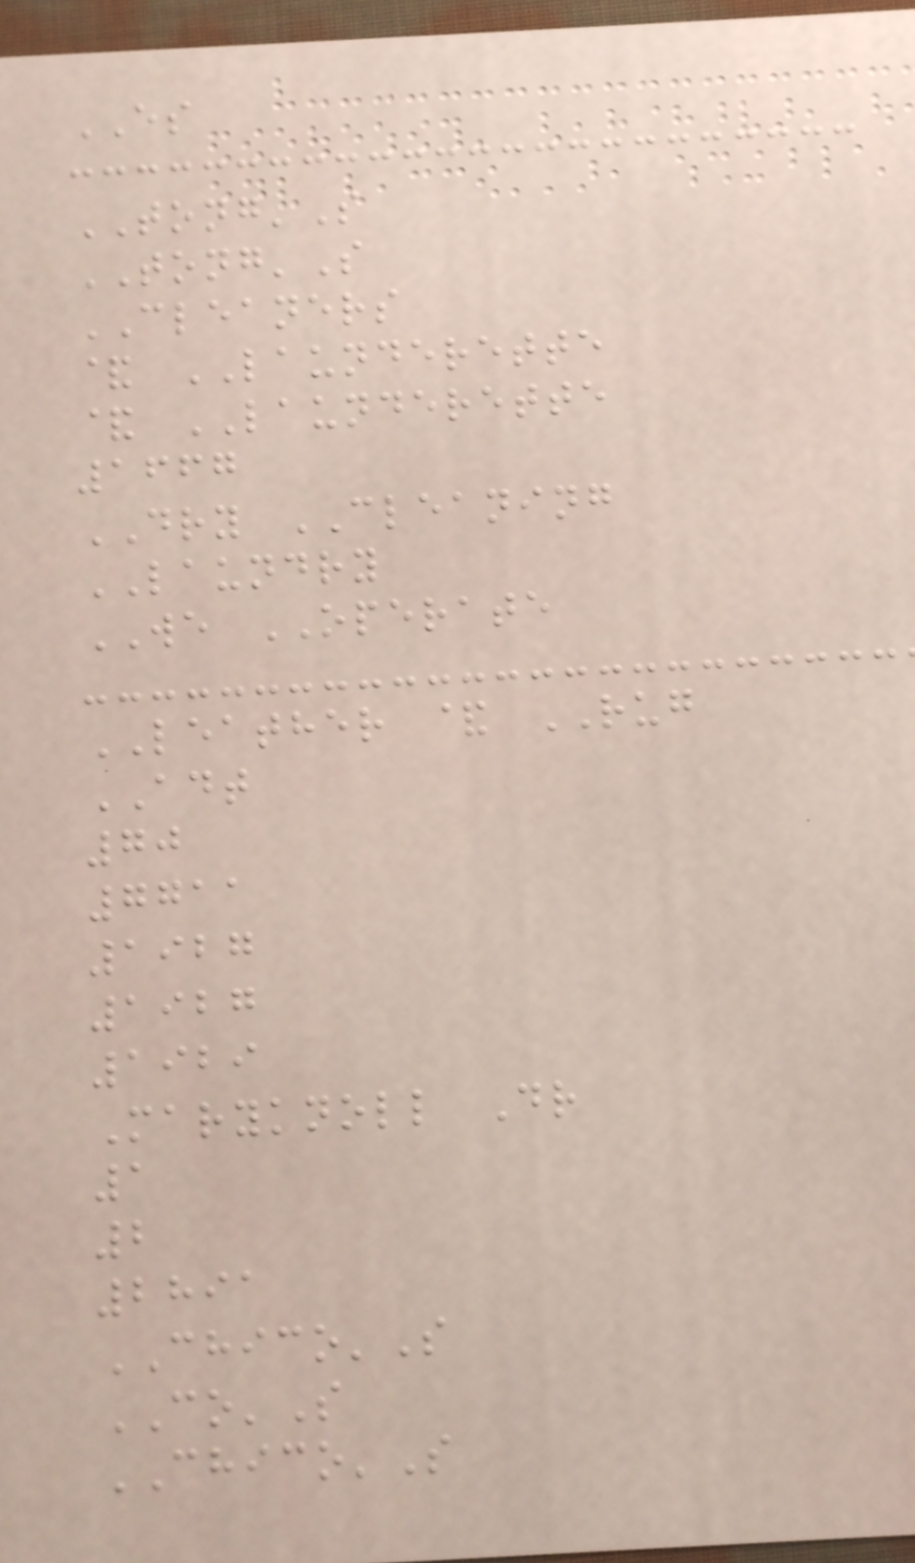ES
TONG'S
TONG'S
CLEANERS
& LAUNDERETTE
& LAUNDERETTE
1667
DRY CLEANING
LAUNDRY
WE OPERATE
LEATHER & RUG
ADT
70
7711
1927
1927
1929
Maryknoll Dr
1
2
2891
CHICO'S
CO'S
CHICO'S
